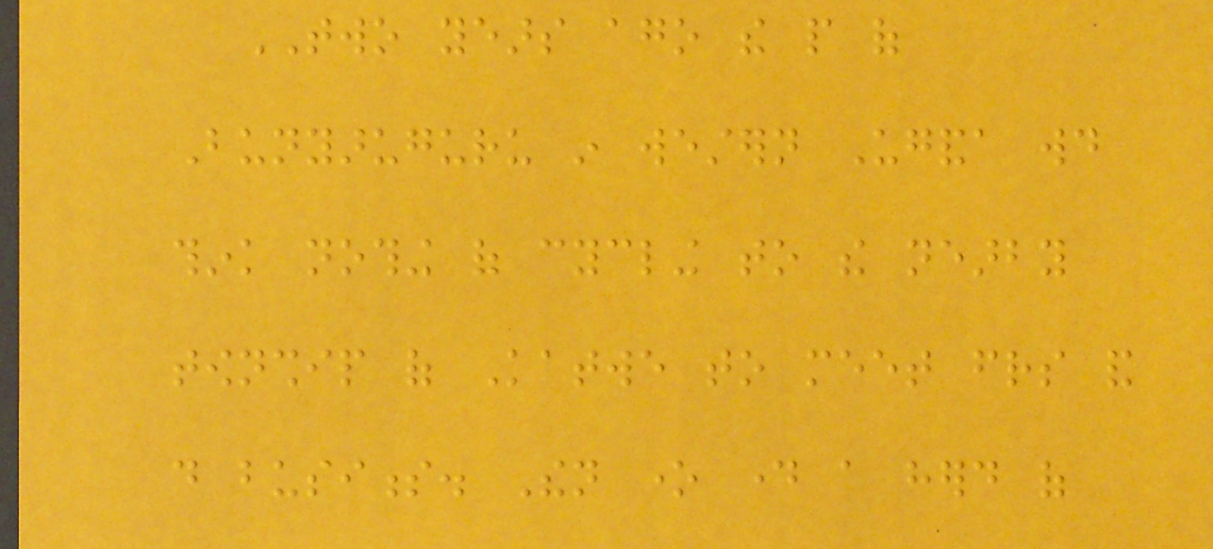TWO years ago the people of
Bunyaruguru in western Uganda would
think nothing of cycling to the nearby
township of Katwe to meet friends and
do business. Then one day a herd of
